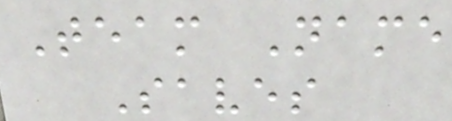Team Name
Saves
